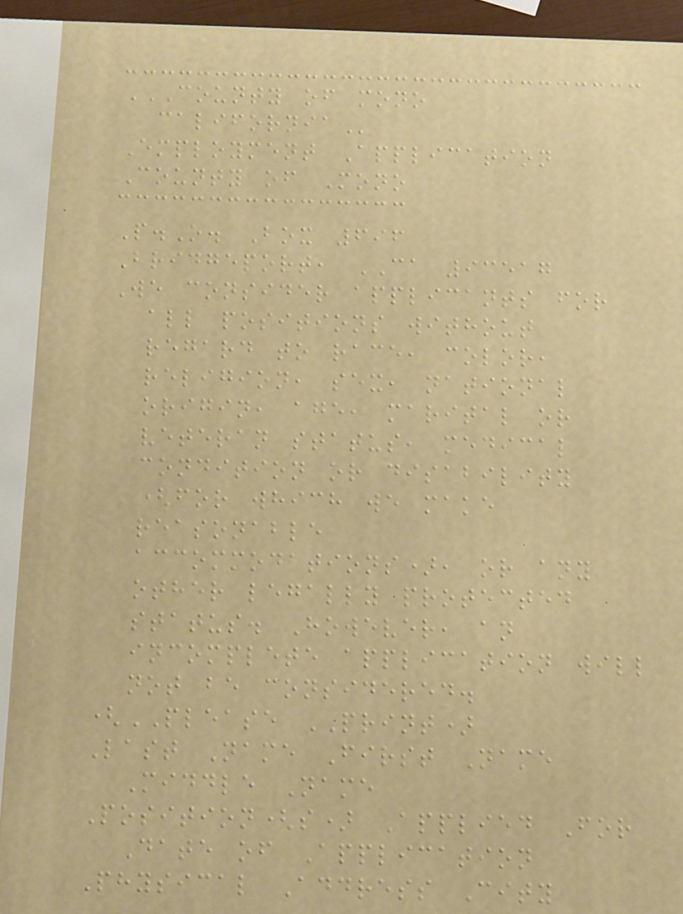COUNTY OF MONO
CALIFORNIA
Employment Application
County of Mono
P.O. Box 696
Bridgeport, CA 93517
We consider applicants for
all positions without
regard to race, color,
religion, sex, national
origin, age, marital or
veteran status, medical
condition or disability
(for which we make
reasonable
accommodations), or any
other legally protected
status. However, an
incomplete application will
not be considered.
(PLEASE PRINT)
Last Name First Name
Middle Name
Position(s) Applied For
Date of Application
Physical Address City
